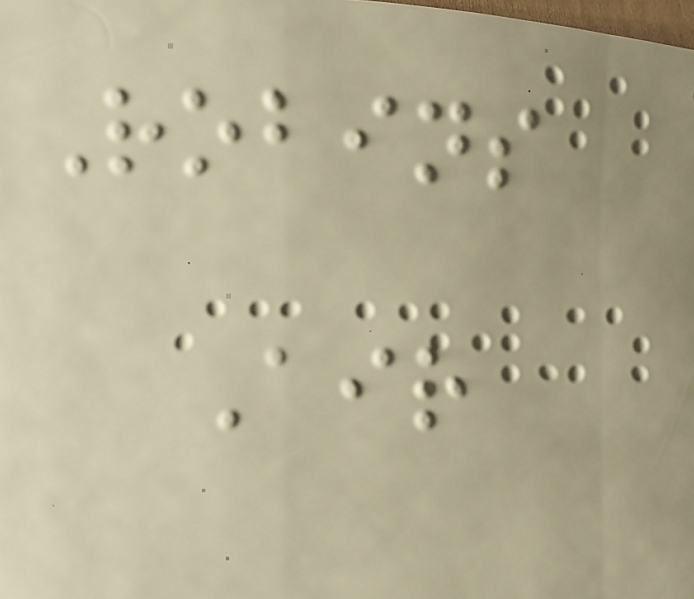Robins
Air
